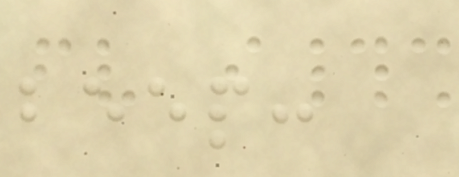beep:
